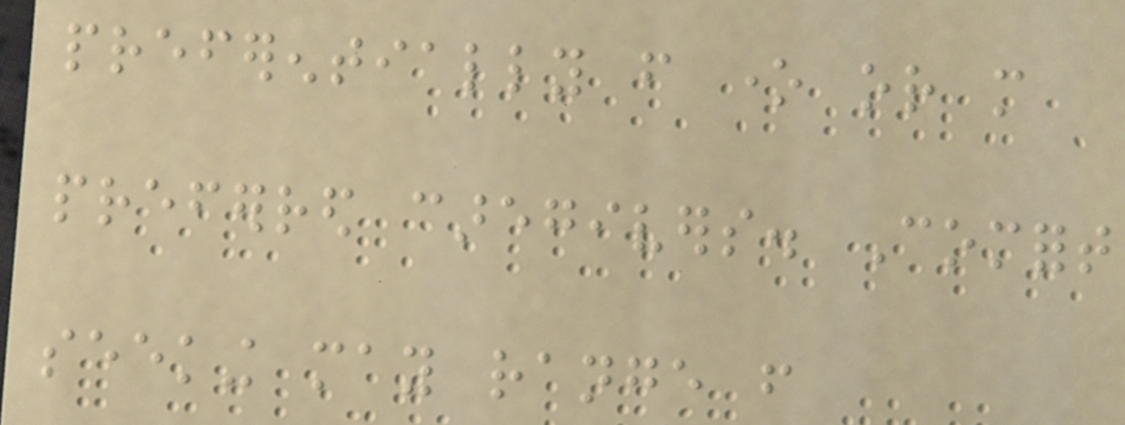preferentially from one or more
preferred caregivers. Comfort
seeking may range from
